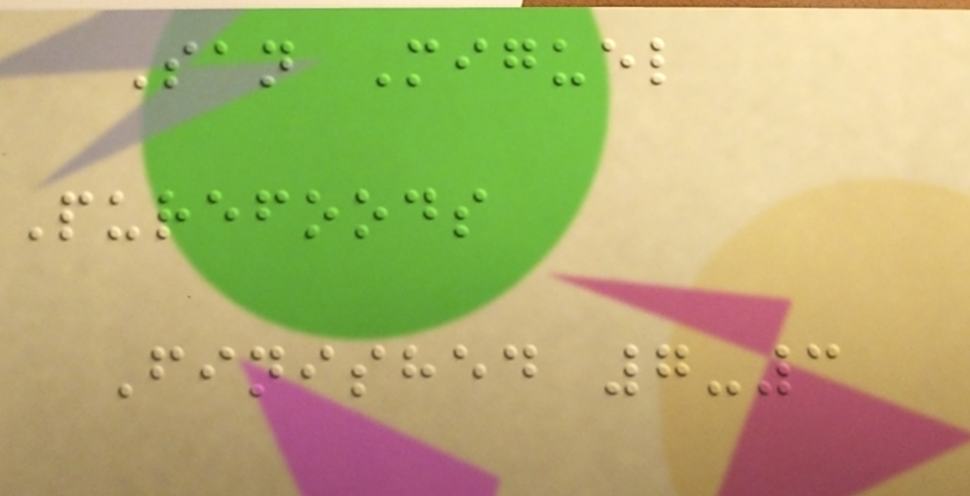San Miguel
Purefoods
Finished 7-3
